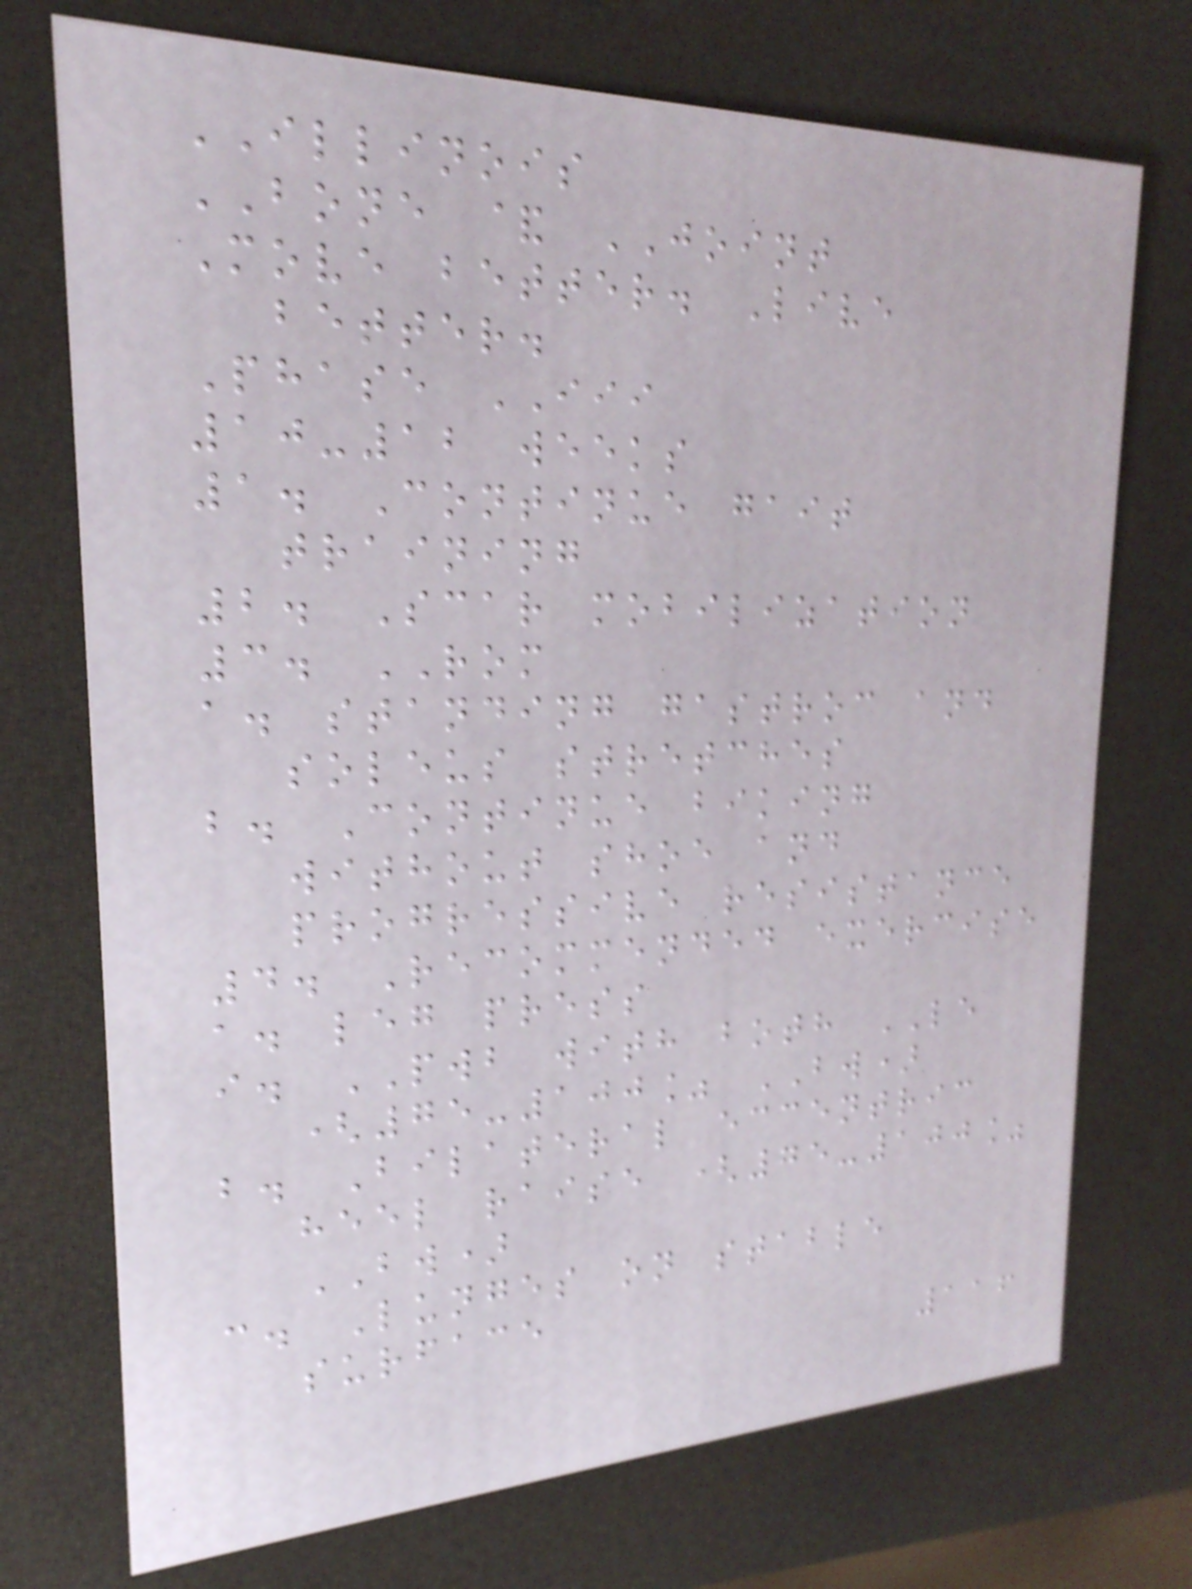ILLINOIS
BONE & JOINT
Move better. Live
better.
Phase III
10-12 weeks
1. Continue gait
training
2. Scar mobilization
3. ROM
a. standing gastroc and
soleus stretches
b. Continue biking
without shoe and
progressive resistance
4. Recommended exercise
a. leg press
i. PWB with both LE
(75-100% BW)
b. Bilateral eccentric
heel raise (75-100%
BW)
c. Lunges on stable
surface
116
